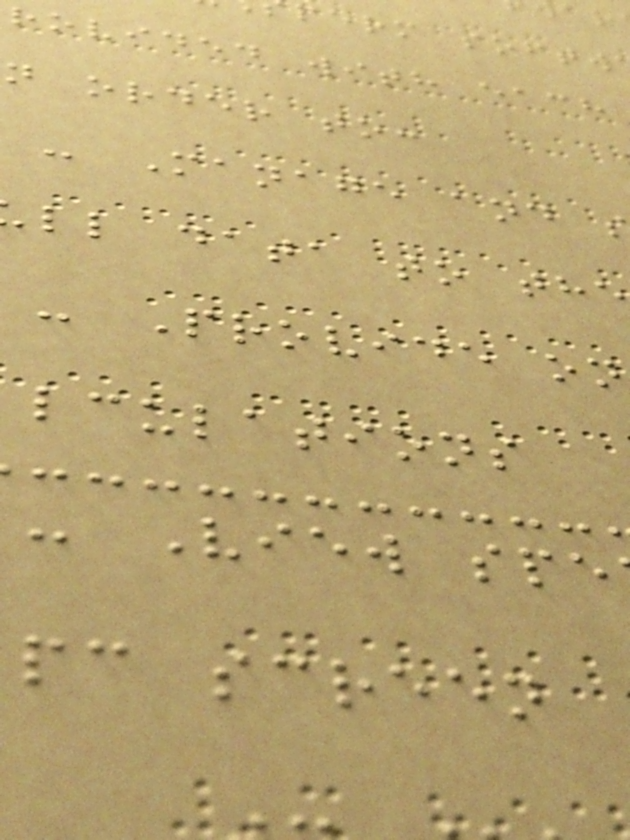perm softw
rovided with each
n order to:
- Manage and
ll data to the
- Provide on
lculations
- View spe
pc screen
